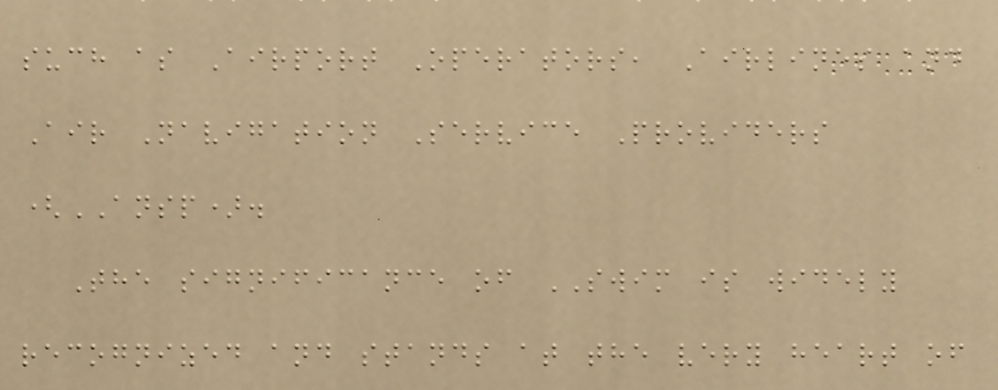such as Airport Operators, Airlines and
Air Navigation Service Providers
(ANSP).
The significance of SWIM is widely
recognized and stands at the very heart of
